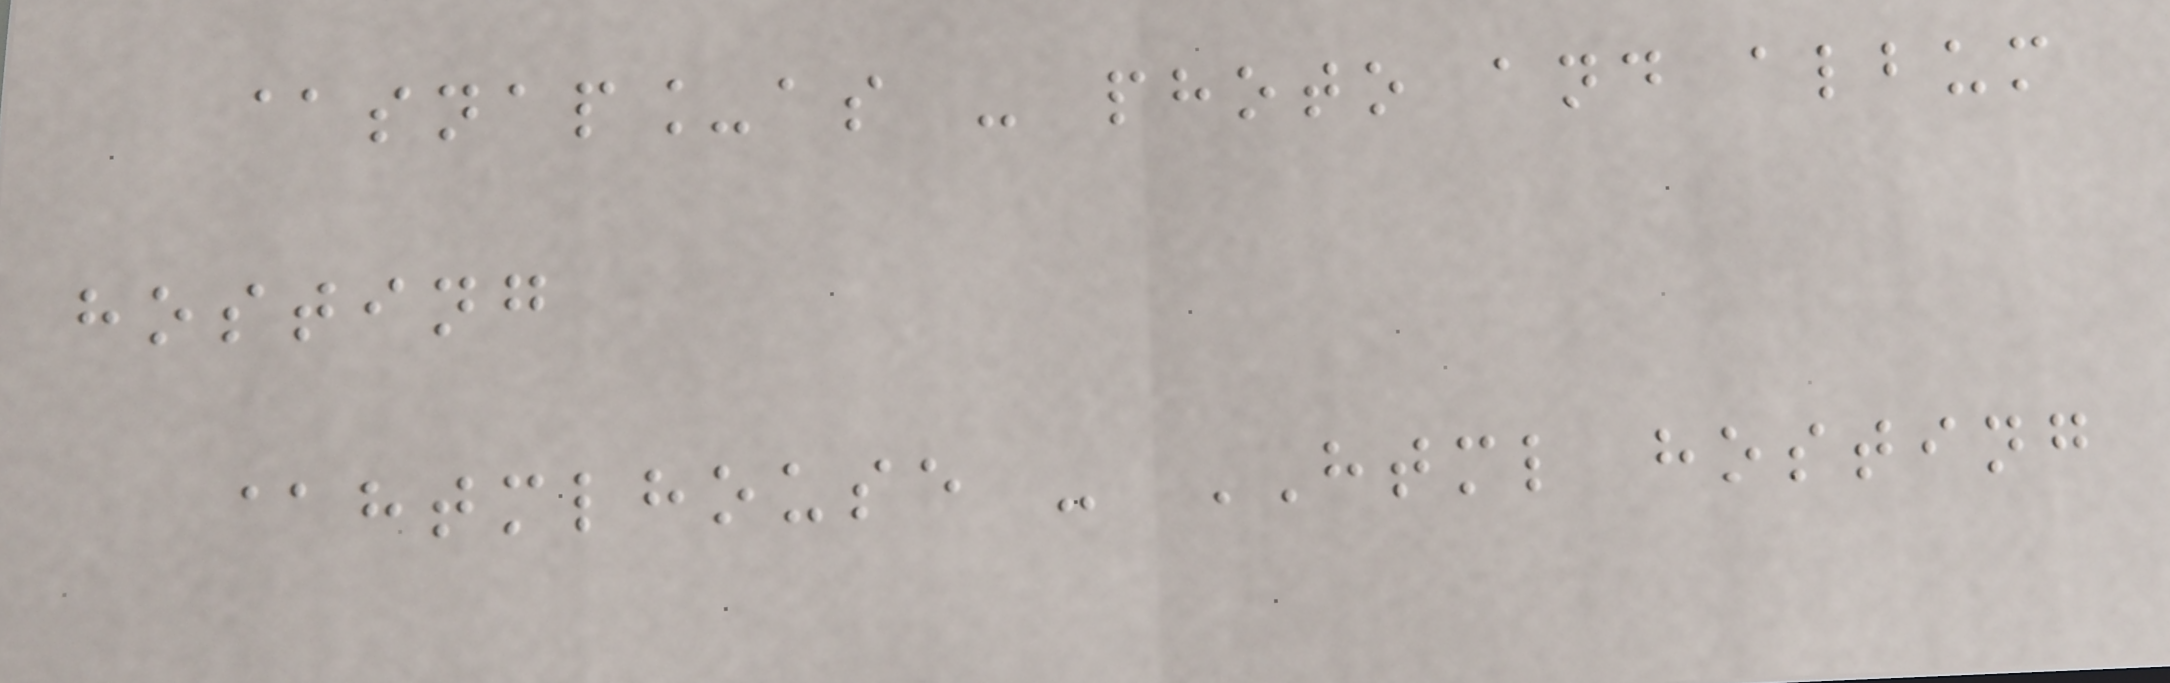@snap_as - photo and album
hosting
@htmlhouse - HTML hosting
